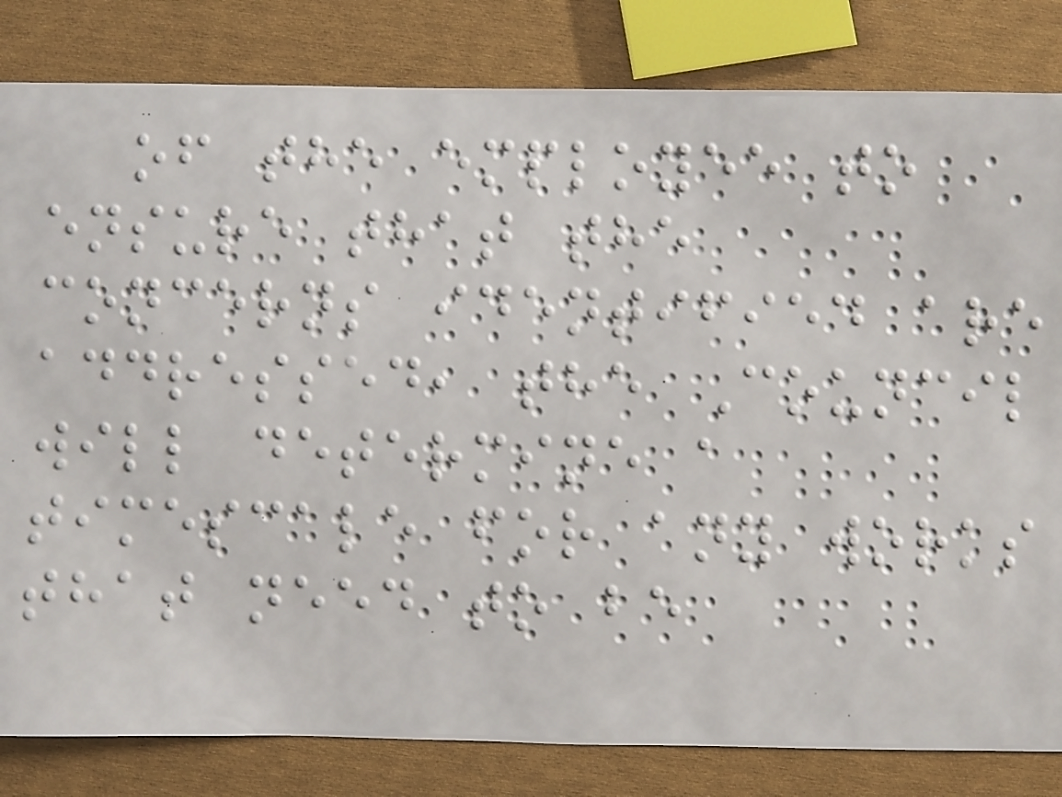of the employee to
ensure that the
concerns identified are
addressed, the Council
will determine a
timescale for any works
that need to be
